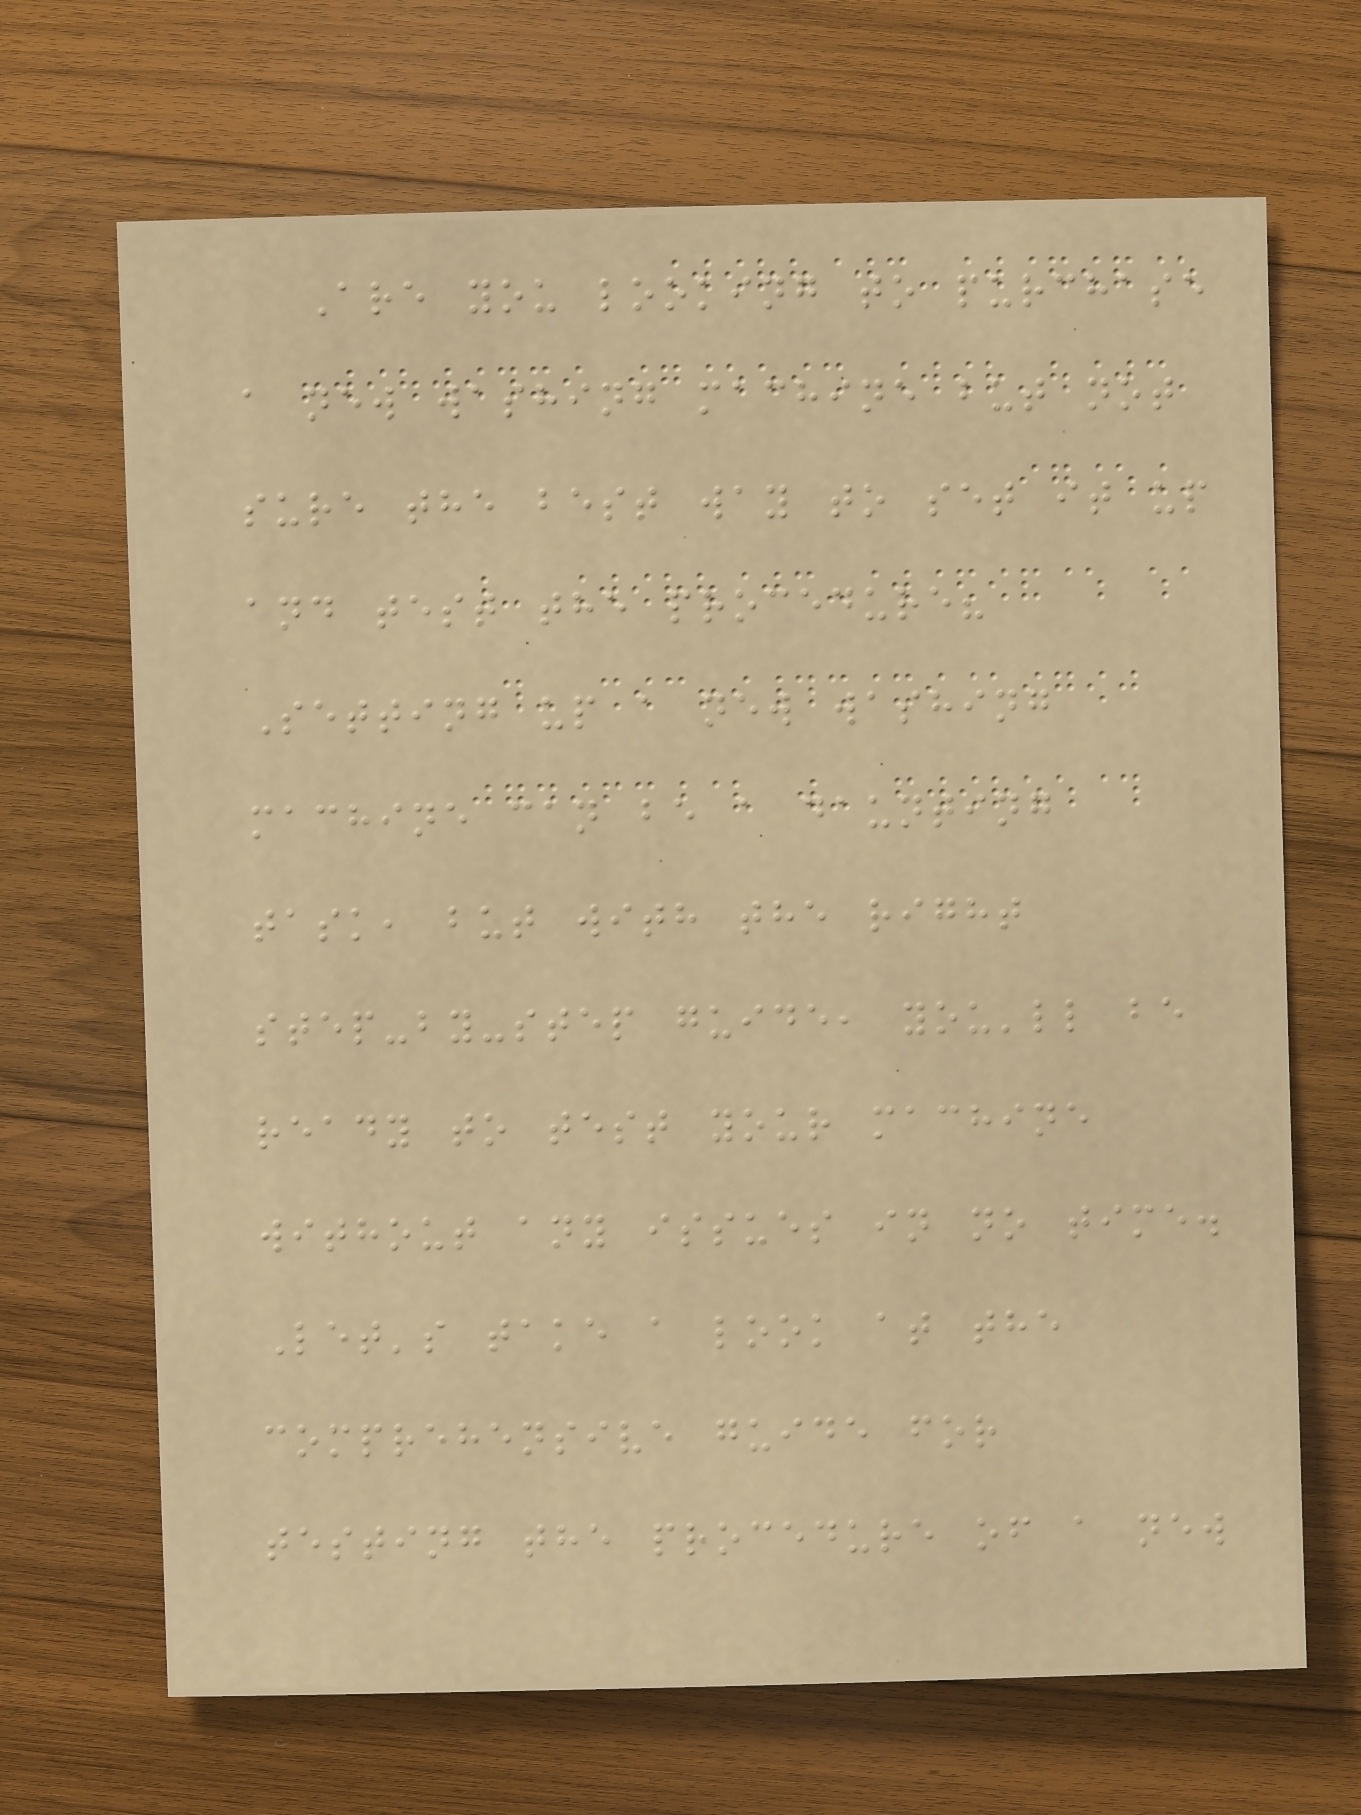Are you looking to purchase
a new washing machine but not
sure the best way to set it up
and test the procedure?
Setting up a new washing
machine can be a daunting
task, but with the right
step-by-step guide, you'll be
ready to test your machine
without any issues in no time.
Let's take a look at the
comprehensive guide for
testing the procedure of a new
